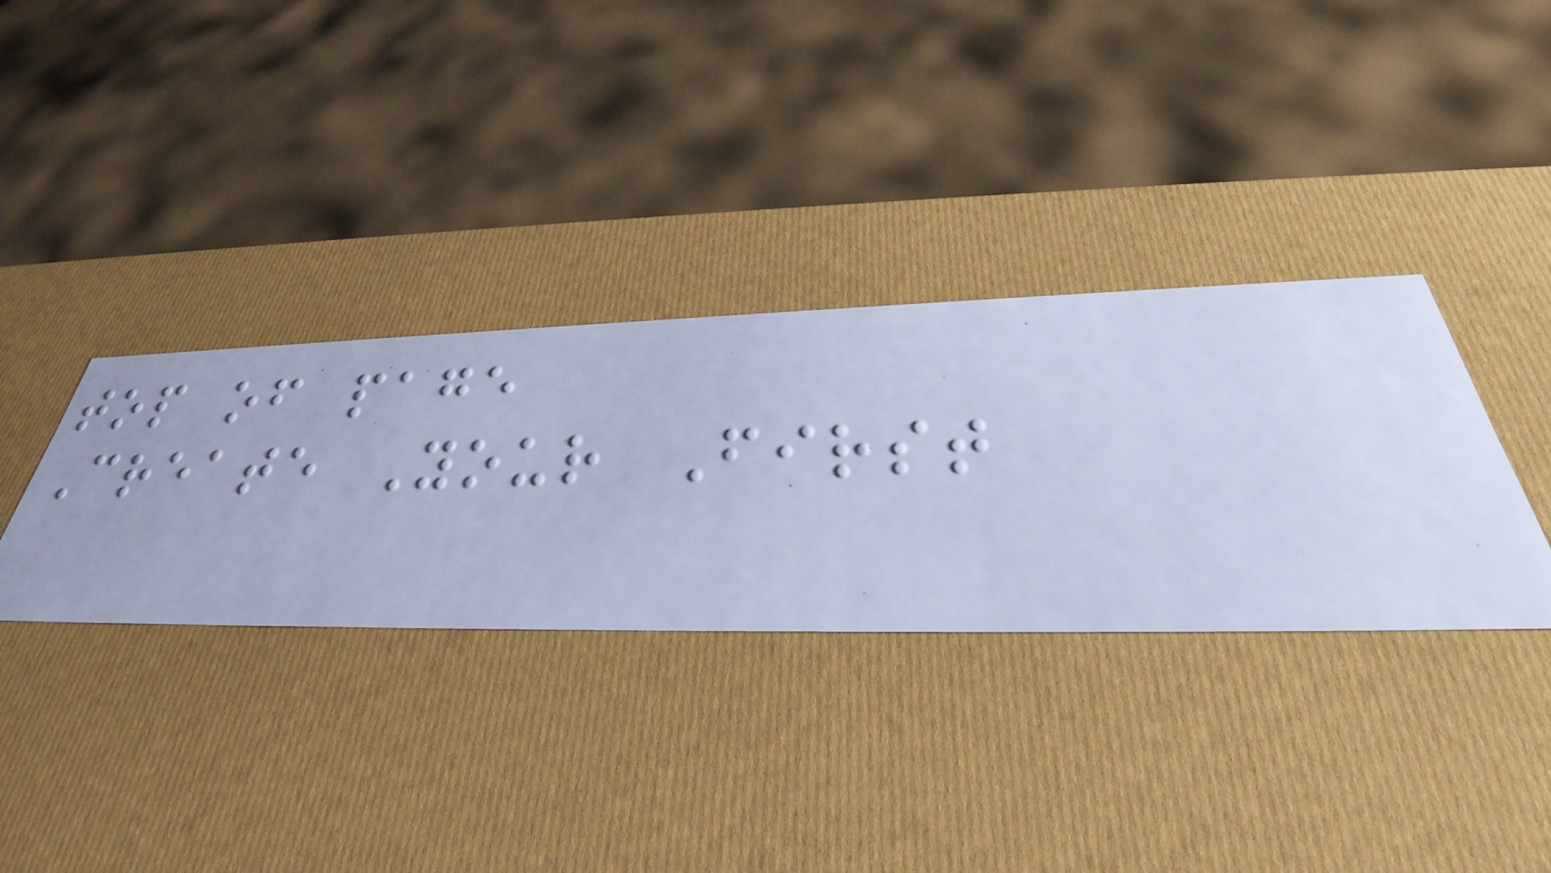top of page
Create Your First
